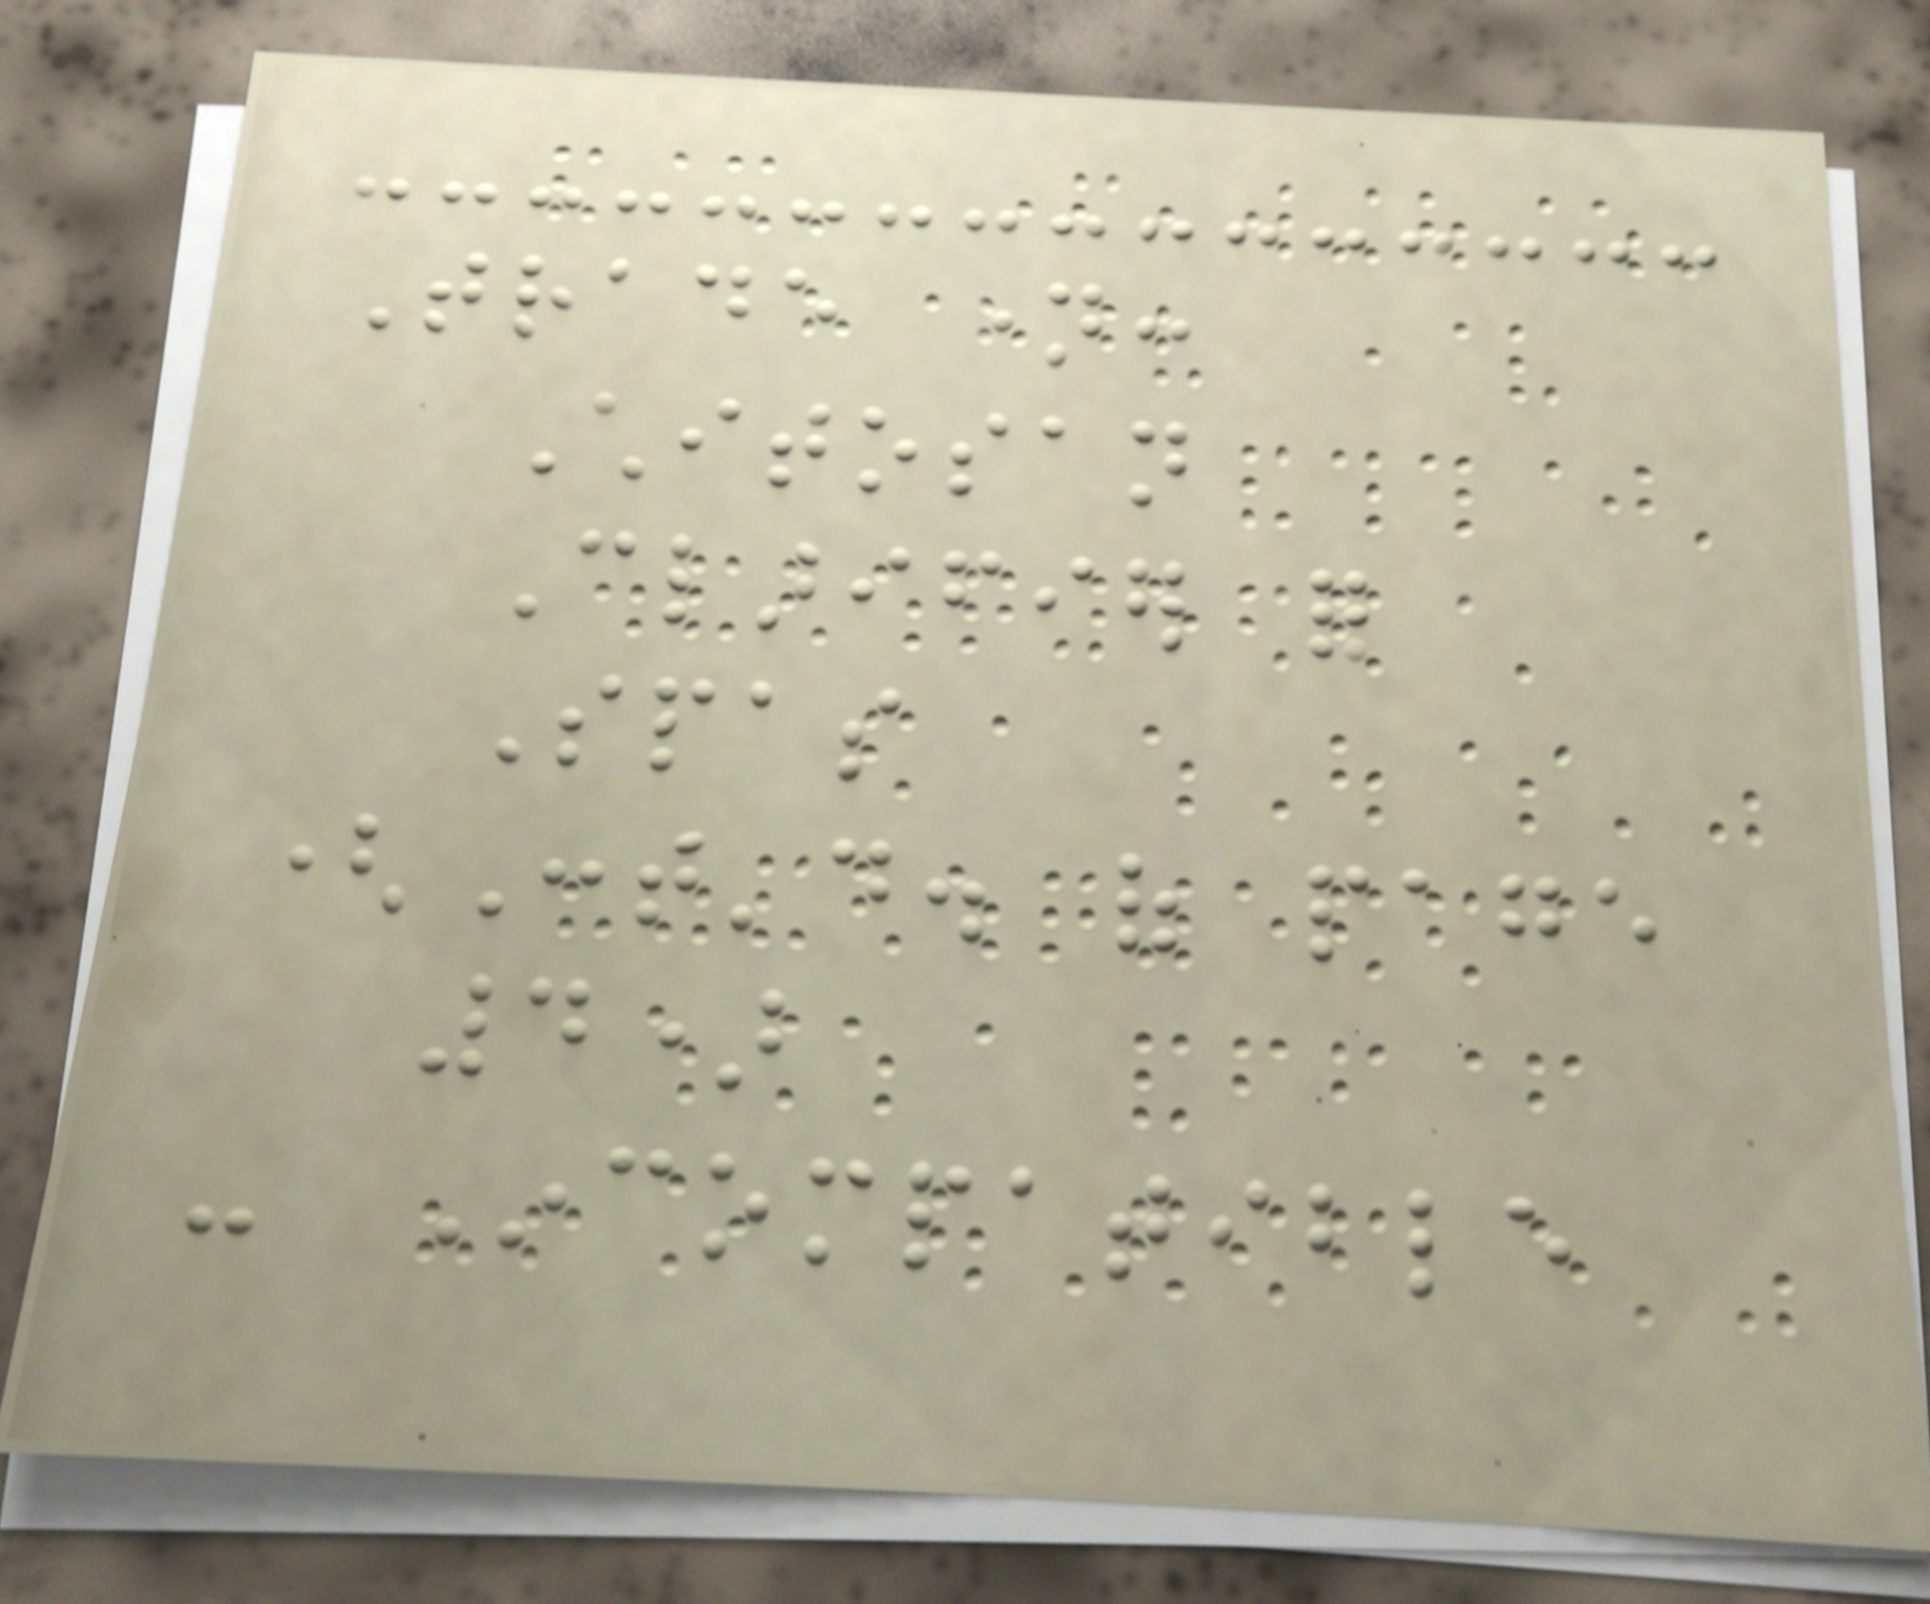Trade name:
Chitosan
Clarifier for
Spas
(Cont'd. of page
4)
- Incompatible
